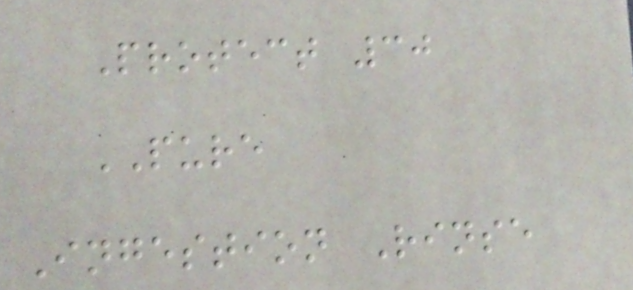Protect 30
PURE
Ingestion Rinse
